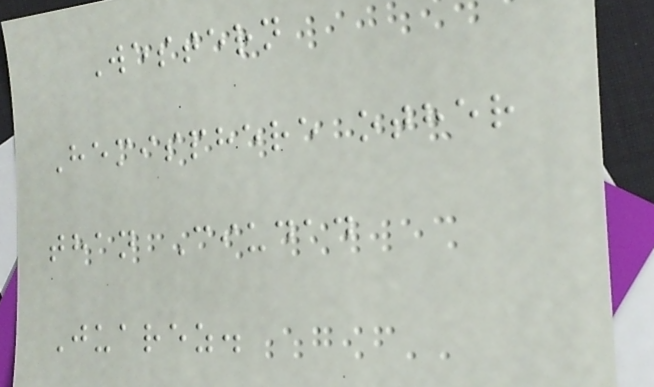Western
Hemisphere other
than Ciudad
Juarez.
